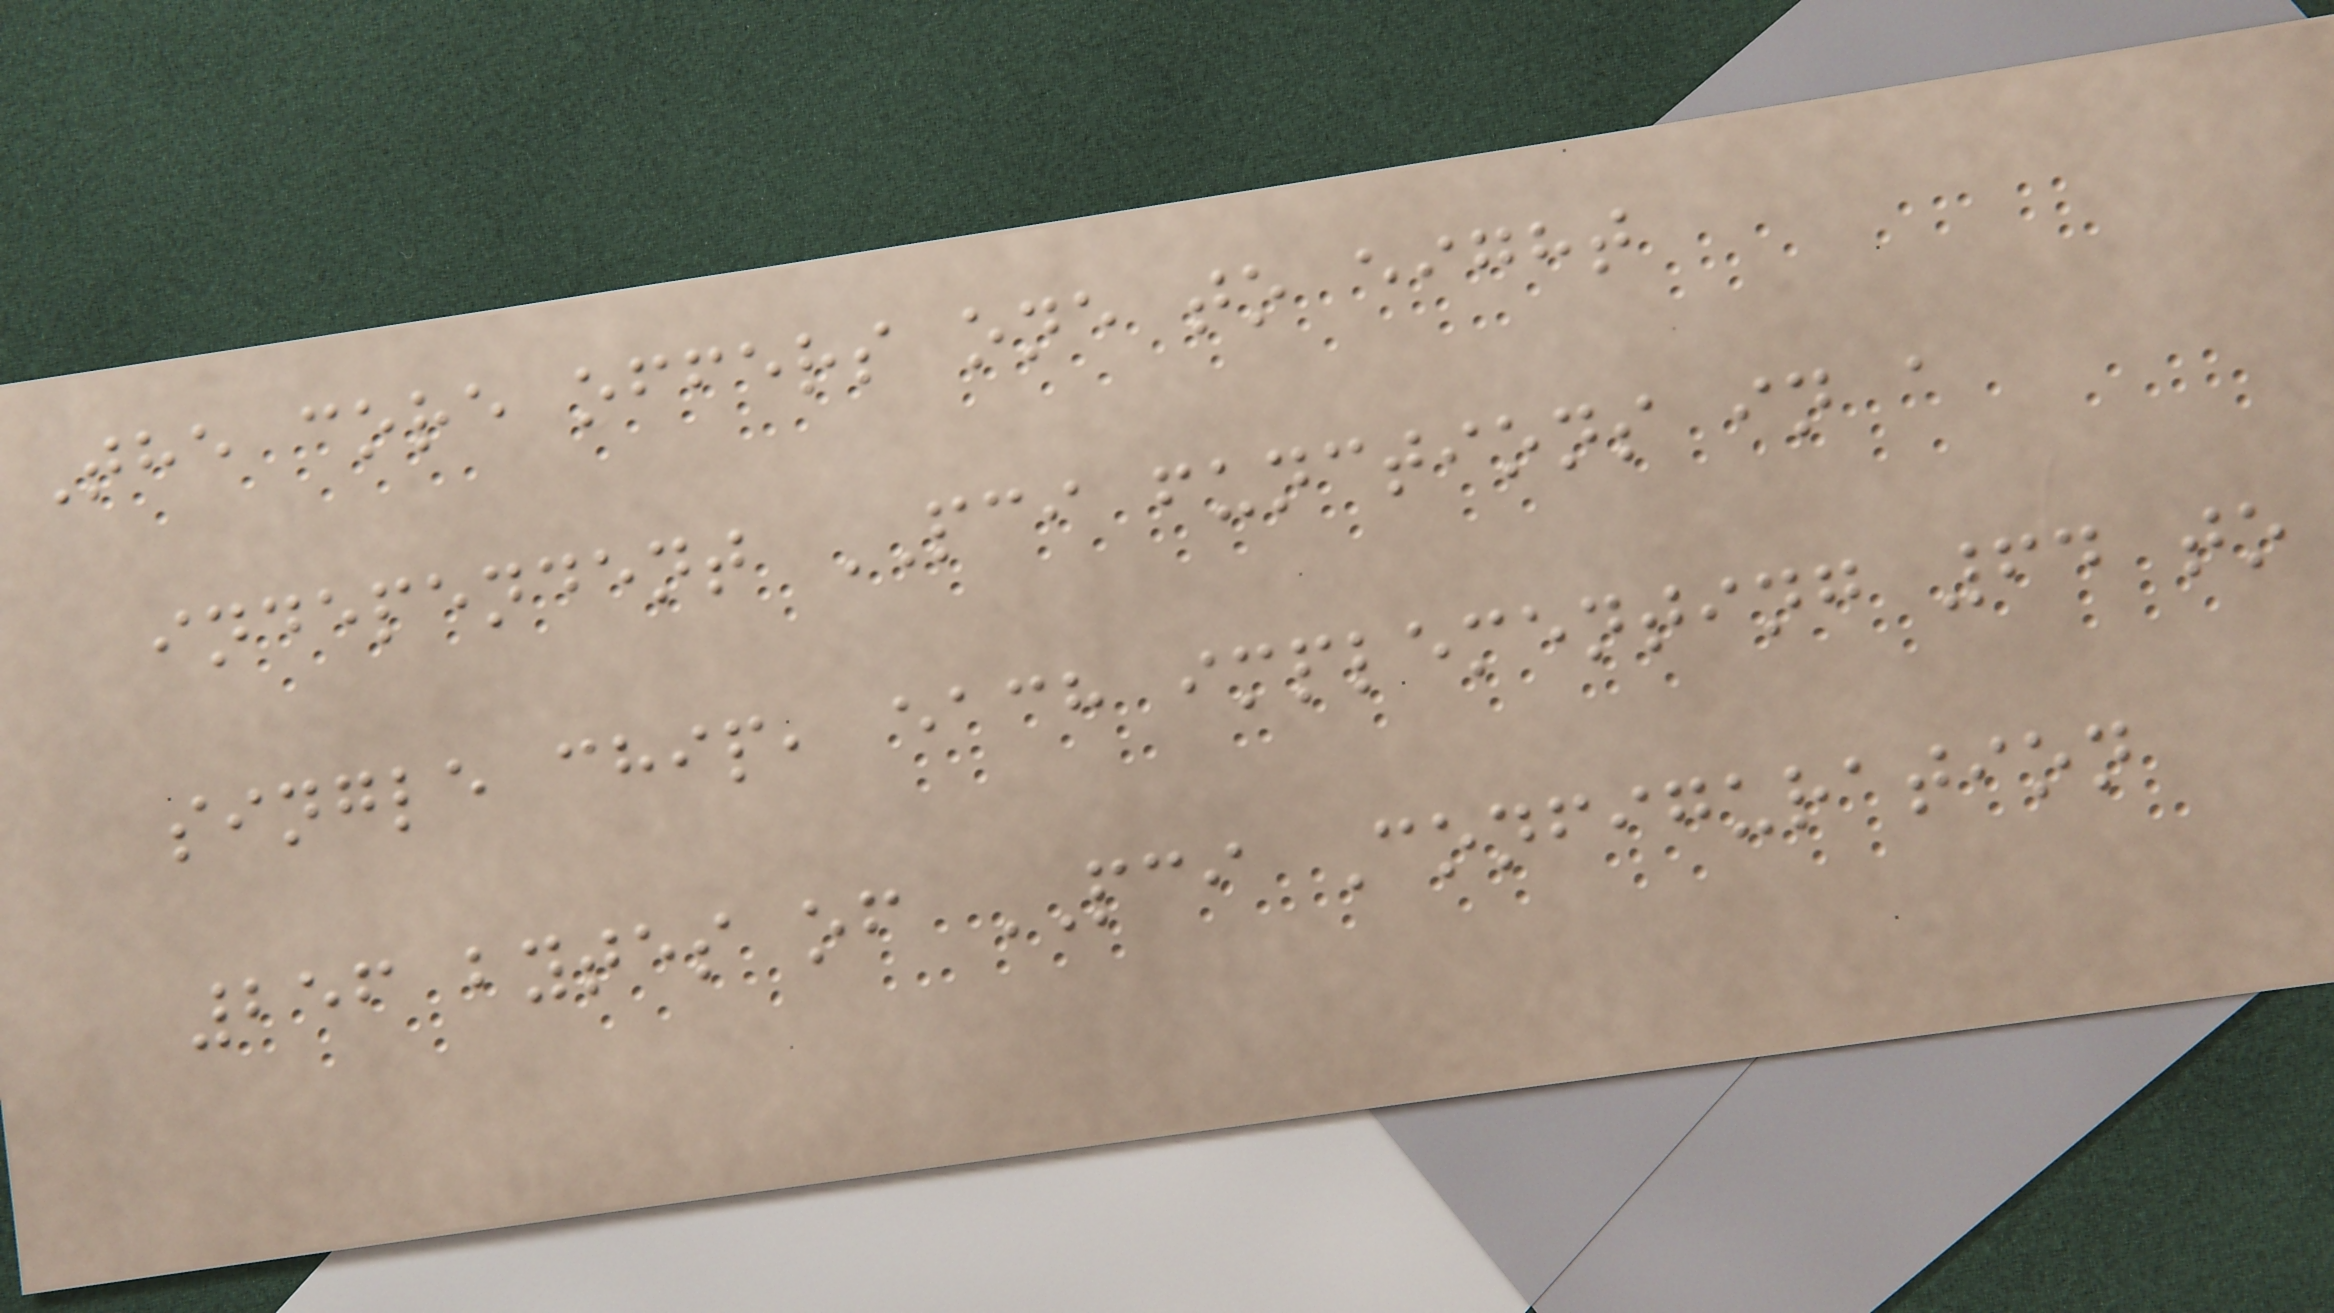The core offers one to eight
independent PCI functions in a
single chip, each implementing 64 to
256 bytes of PCI Configuration
